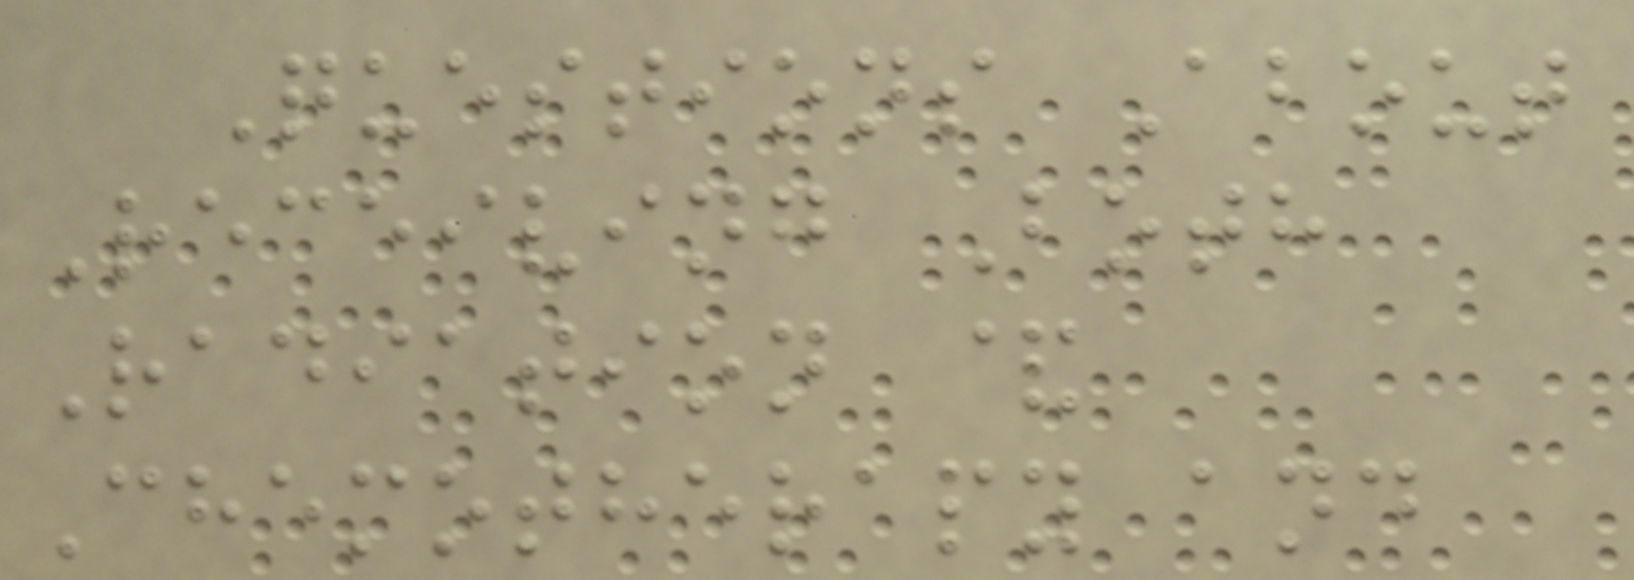Questions About
Receiving Both
Radiation &
Chemotherapy and
